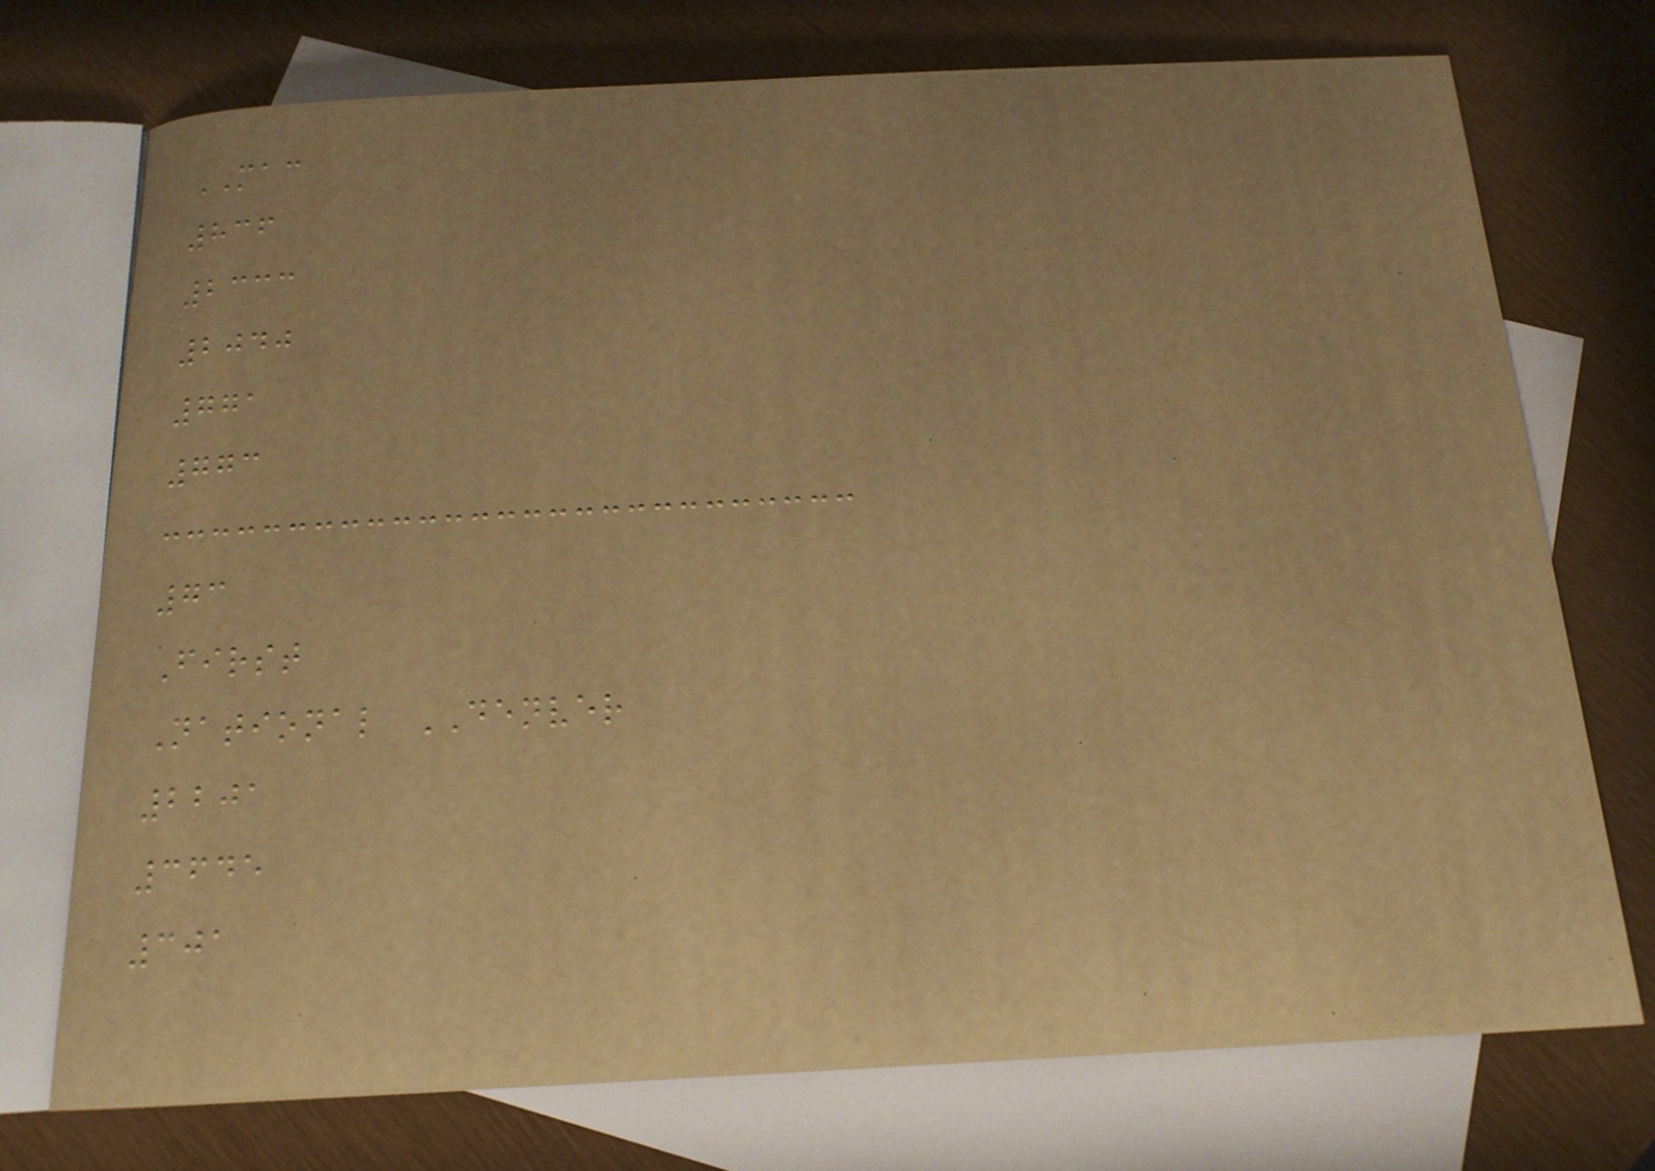MAC
836
2333
2040
771
773
73
First
National DENVER
2201
3645
301
